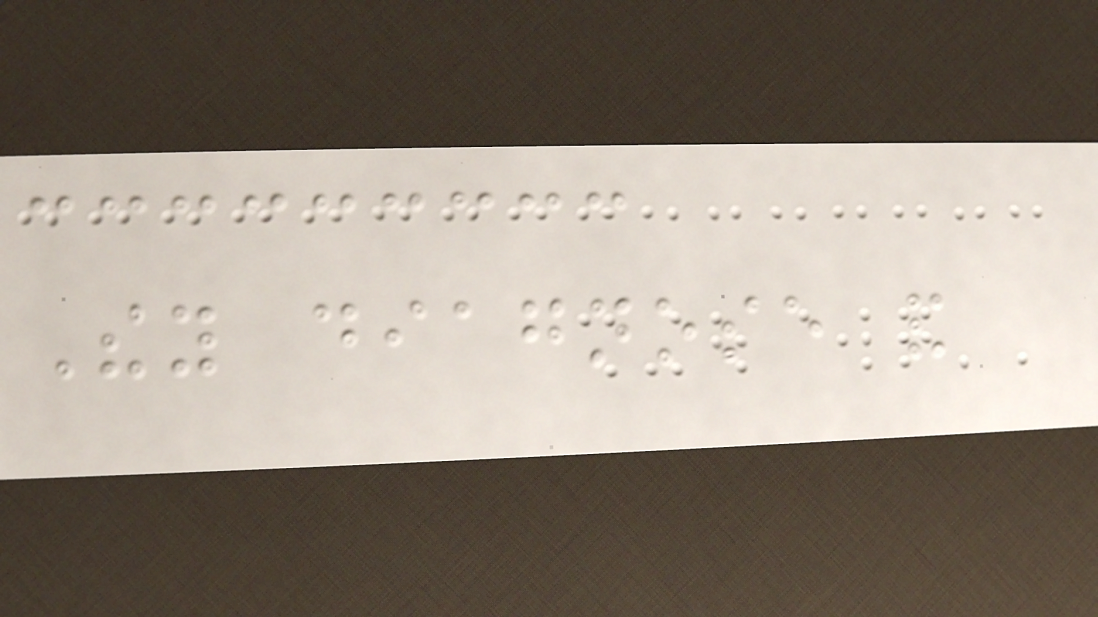They diagnose and
